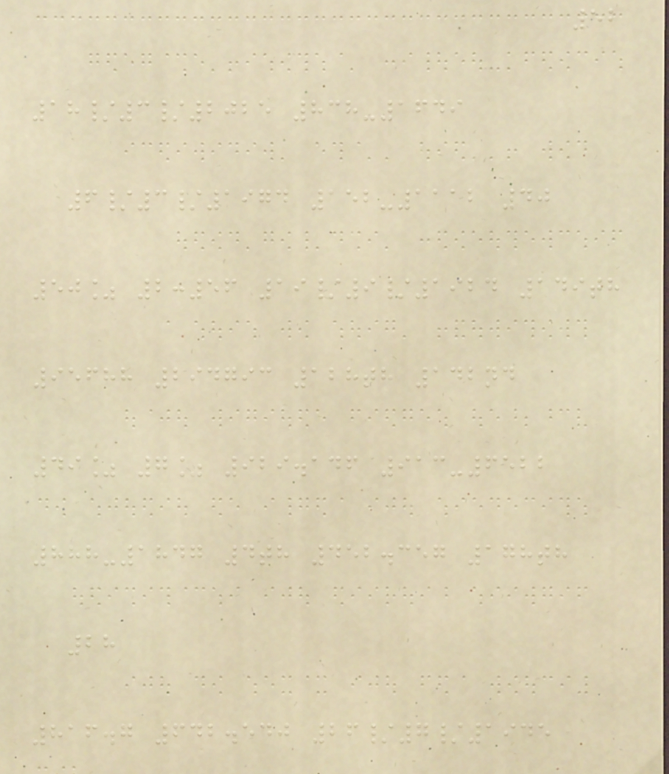52
18/3/2025 838-1649
6/3/1974 152-1112 40
50% 2:56 19/9/1924 149th
95688 294793 128th 142nd
49% 7% 929.146 913-6522
888-1847 4th 452.357 178th
28
816.7 642.540 26/7/1945
